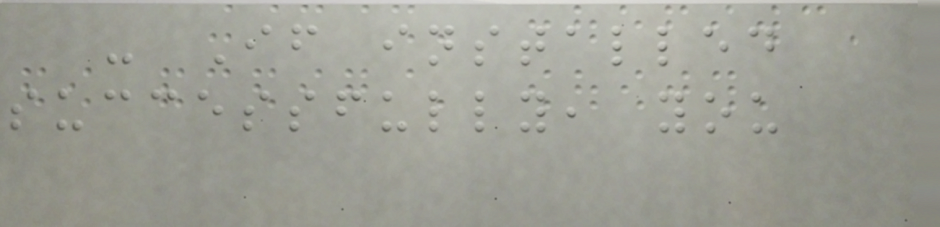- If installed
successfully, you
